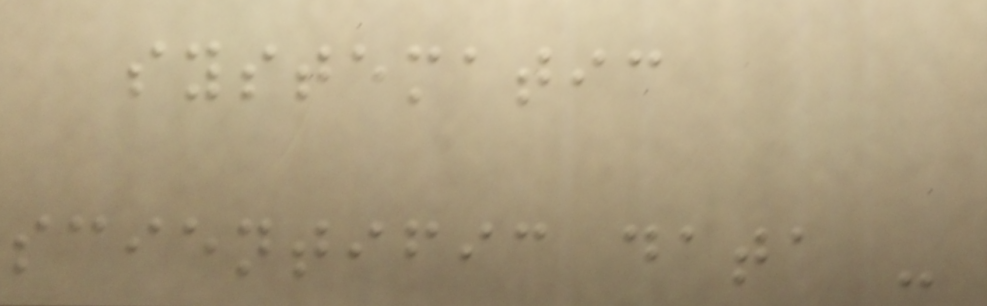systematic
scientific data -
